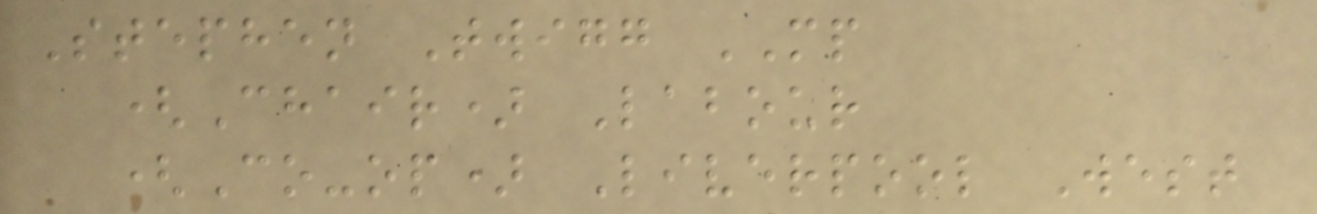Stephen Twigg MP
(Chair) Labour
(Co-op) Liverpool West
